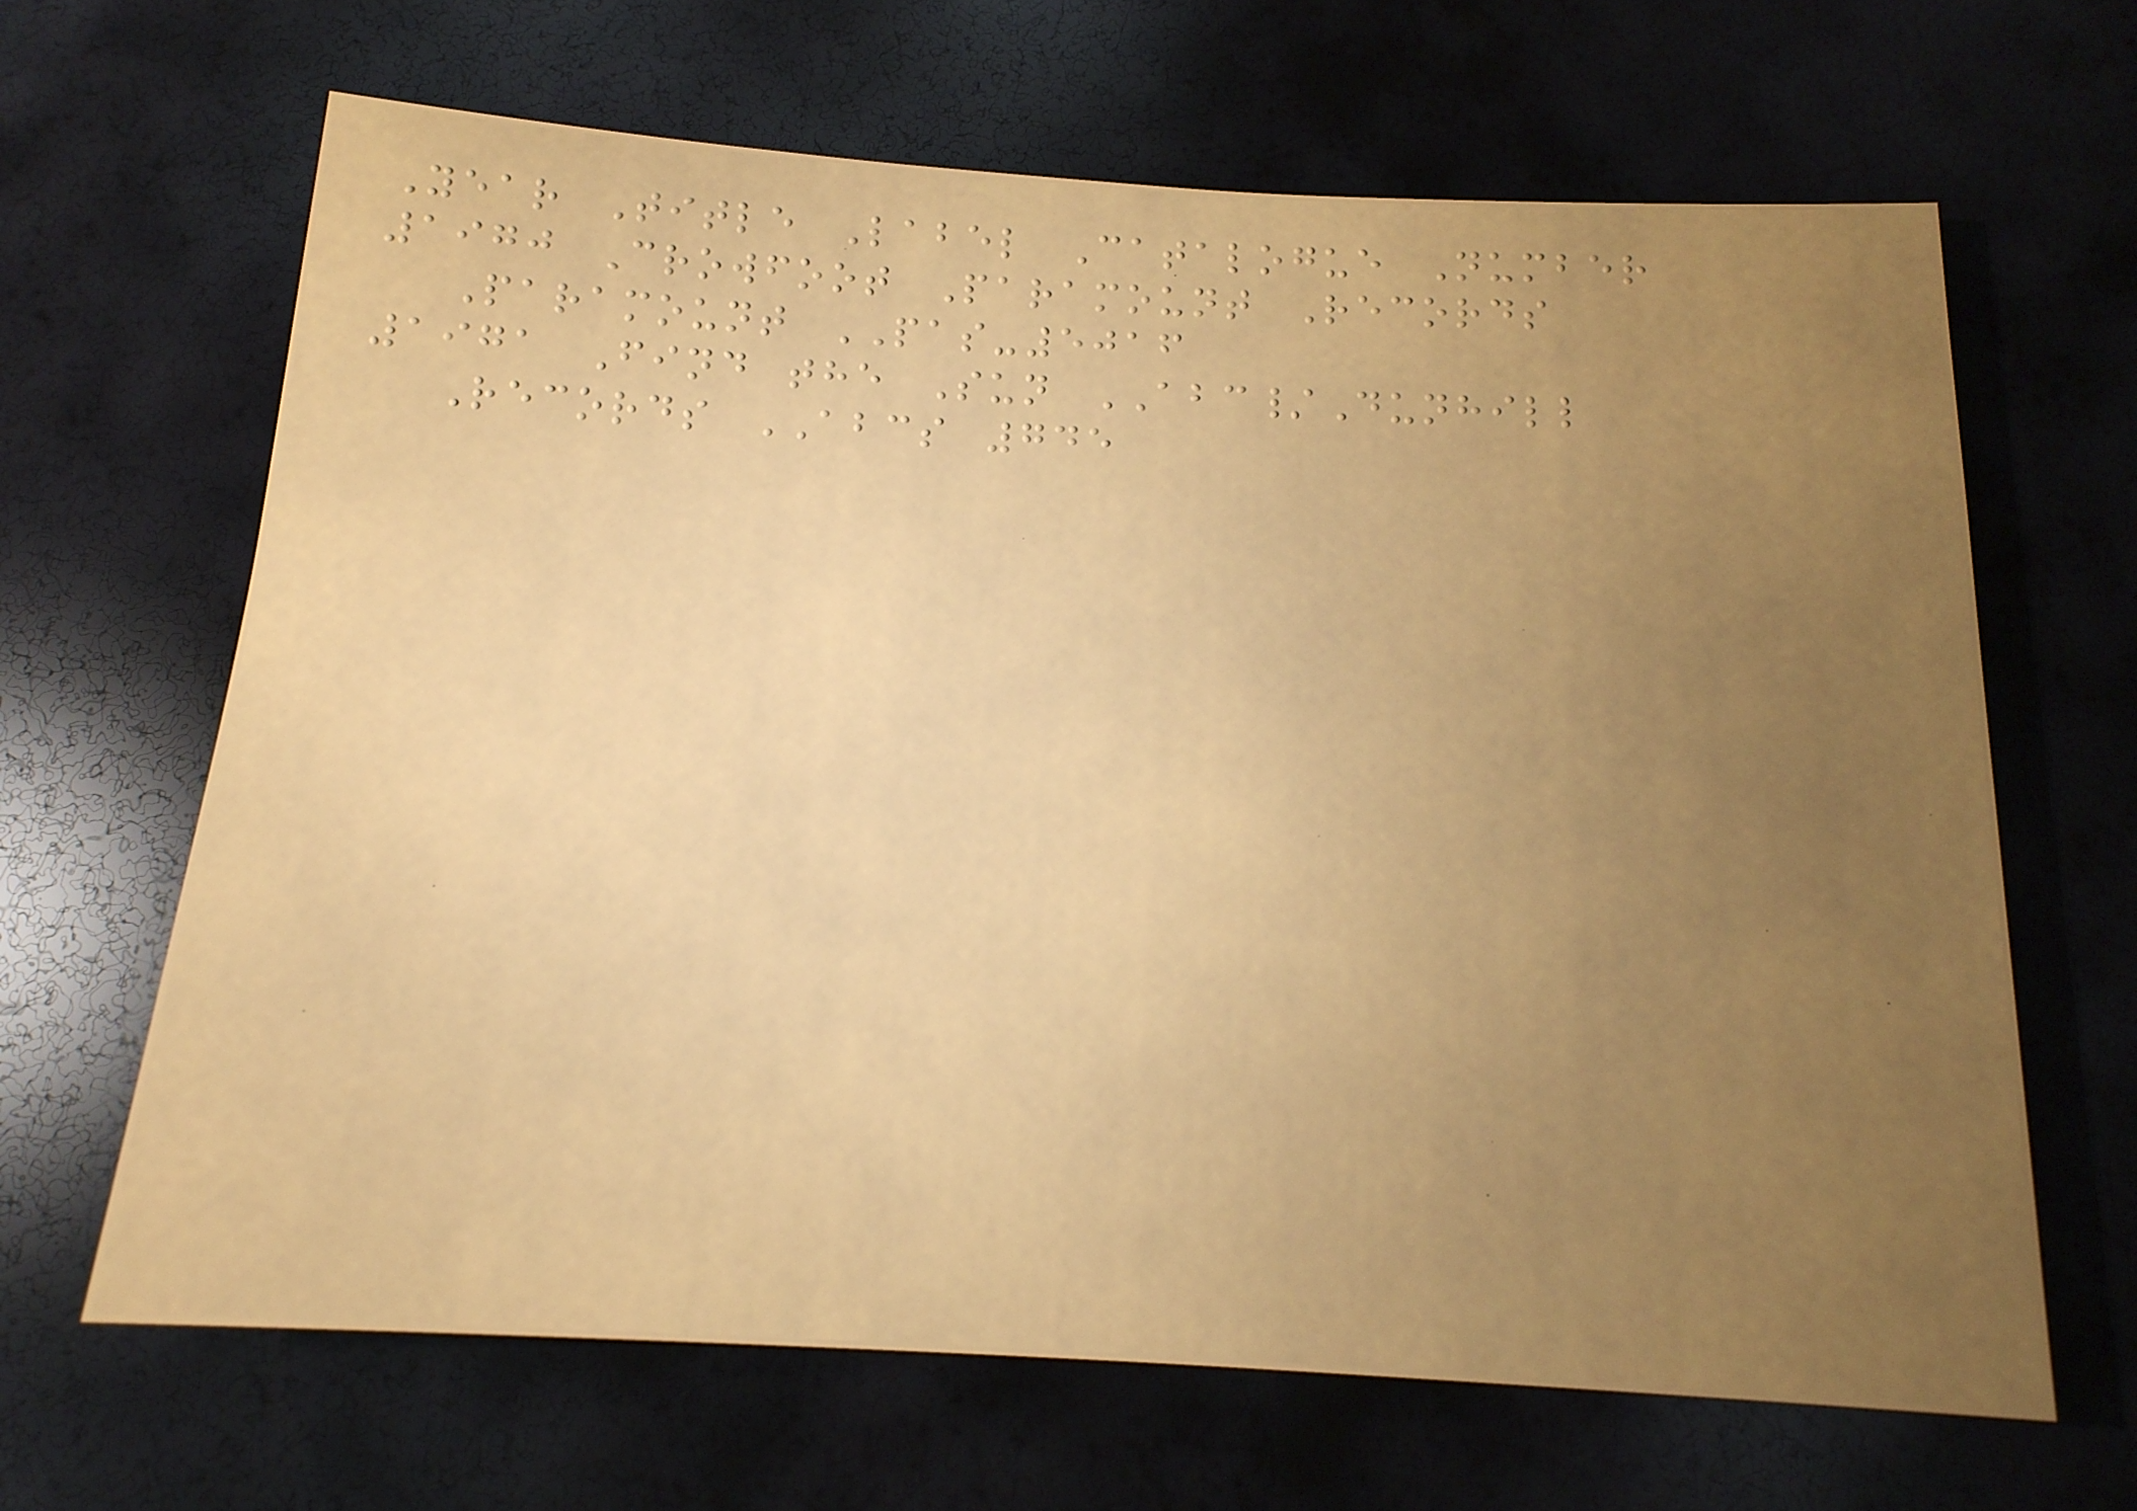Year Title Label Catalogue Number
1970 Crowfoot Paramount Records
Paramount PAS-5016
1971 Find the Sun ABC/Dunhill
Records ABCS 745
